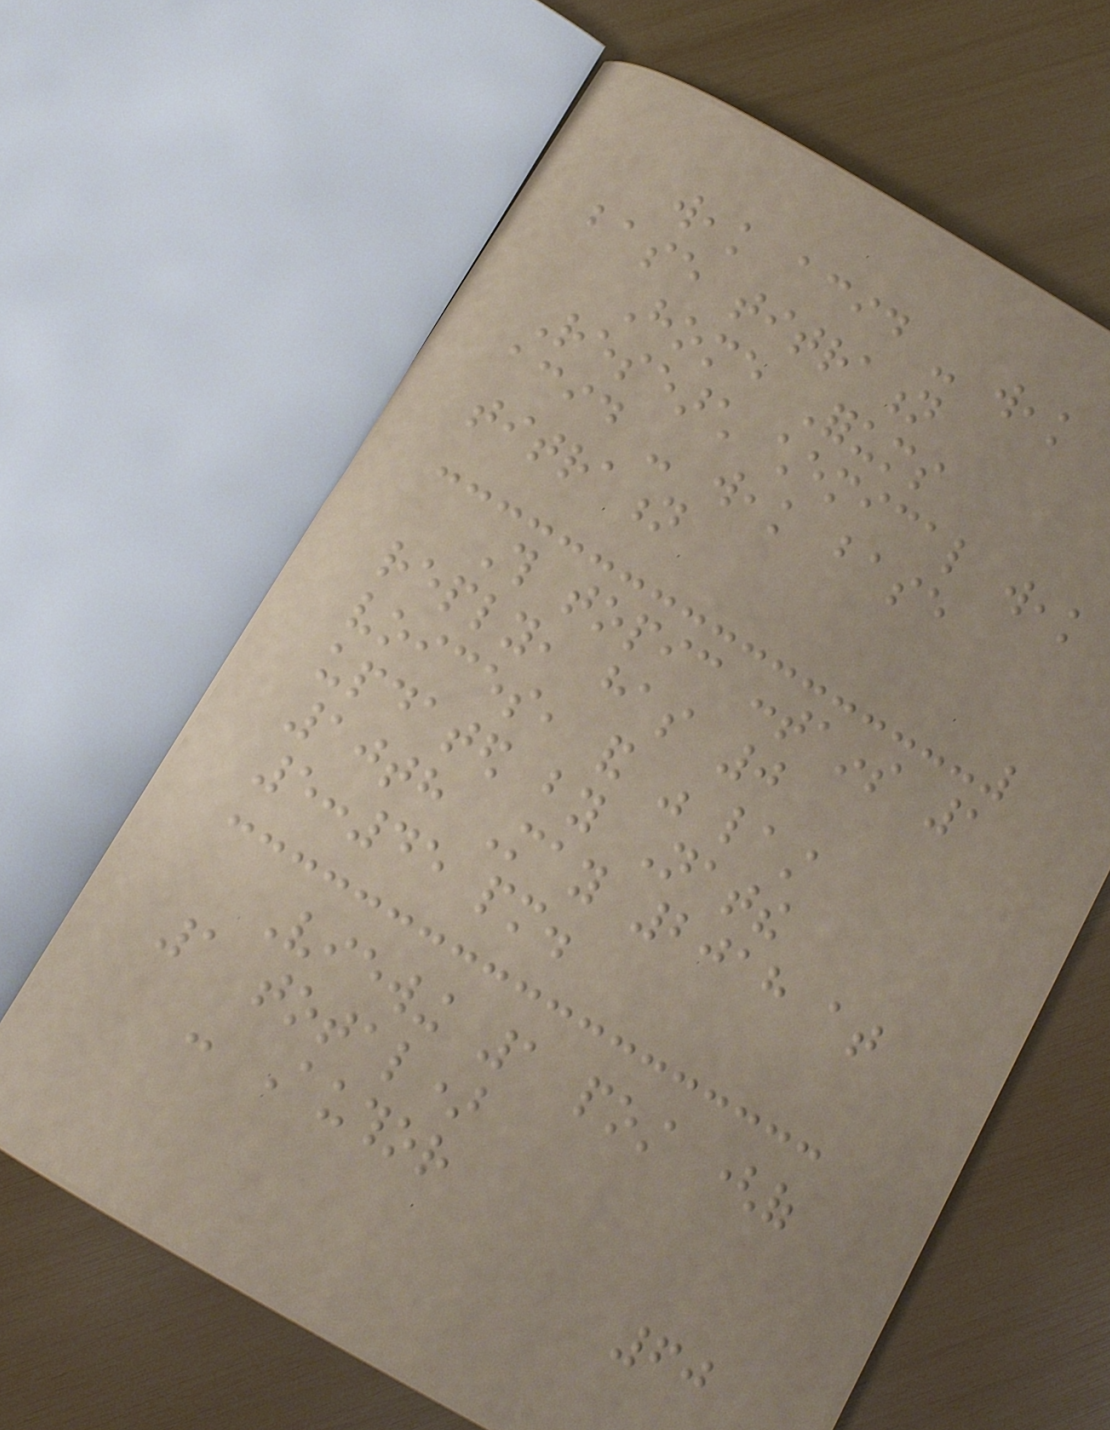weak acid - weak
base titration
Home Forums
Research chemical weak
acid - weak base
titration
This topic contains 1
reply, has 0
voices, and was last
updated by Natthe
10th May 2018 at
5:45 pm.
Viewing 1 post (of
1 total)
- Author
60
